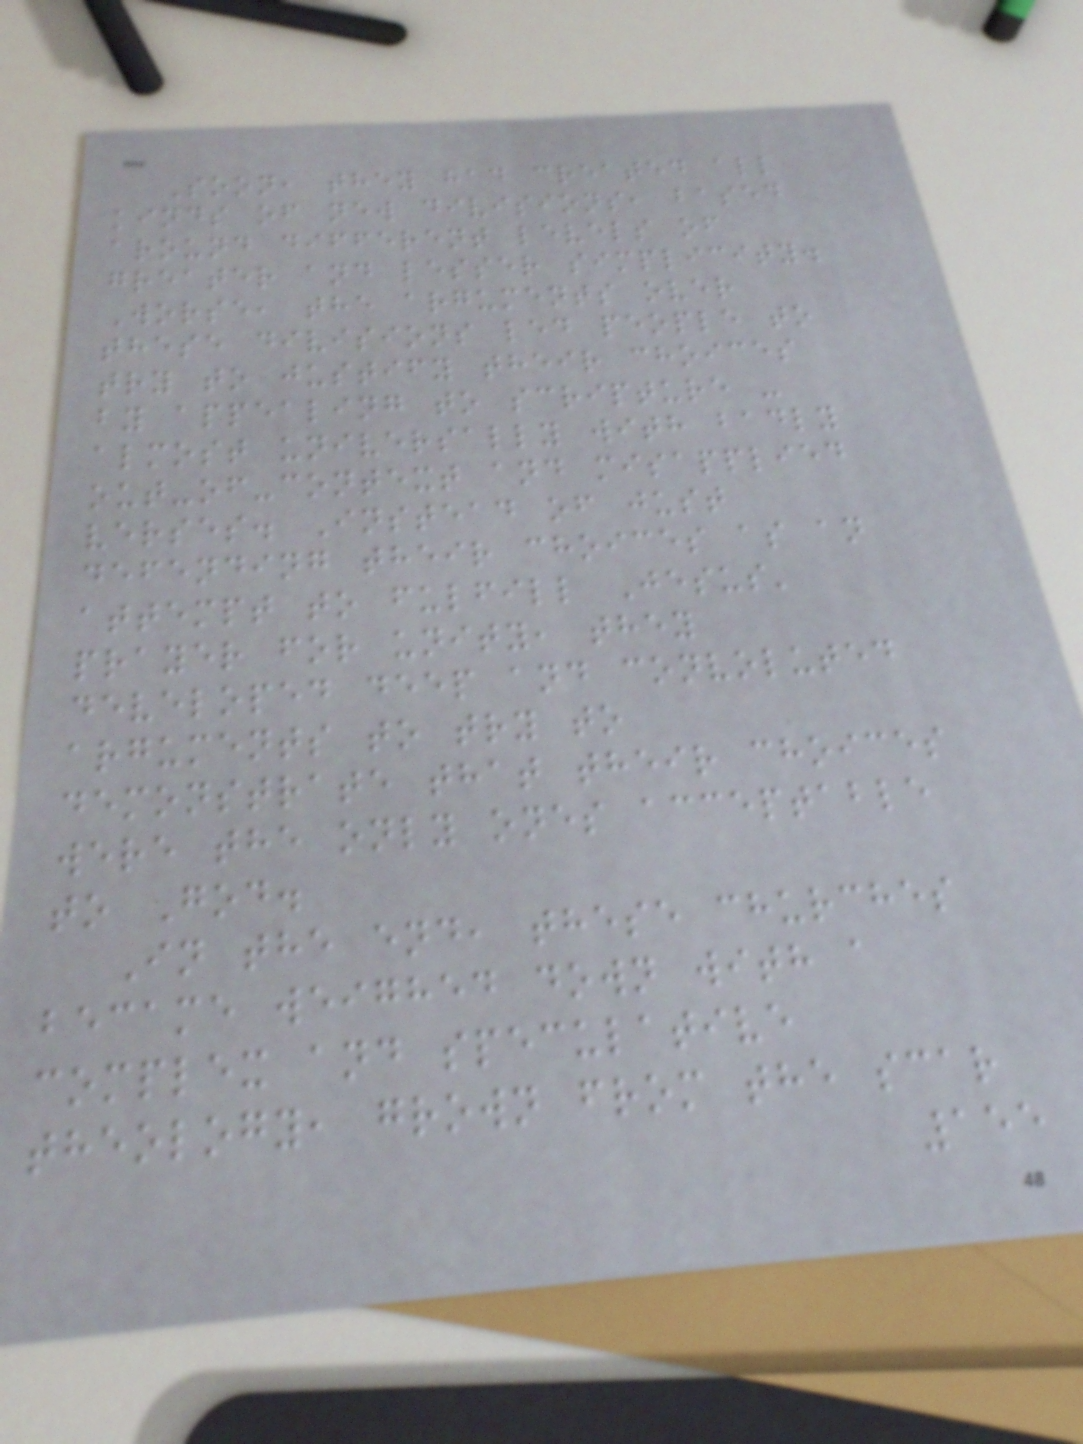Soon, they had created all
kinds of new divisions, based
around different levels of
greater and lesser simplicity.
Worse, the arguments over
these divisions led people to
try to justify their choices
by appealing to scripture -
almost universally with badly
out-of-context and misapplied
verses. Instead of just
defending their choices as an
attempt to fulfill Jesus'
prayer for unity, they
developed deep and convoluted
arguments to try to
demonstrate that their choices
were the only ones acceptable
to God.
In the end, these churches
became weighed down with a
complex and speculative
theology, grown from the scar
155
